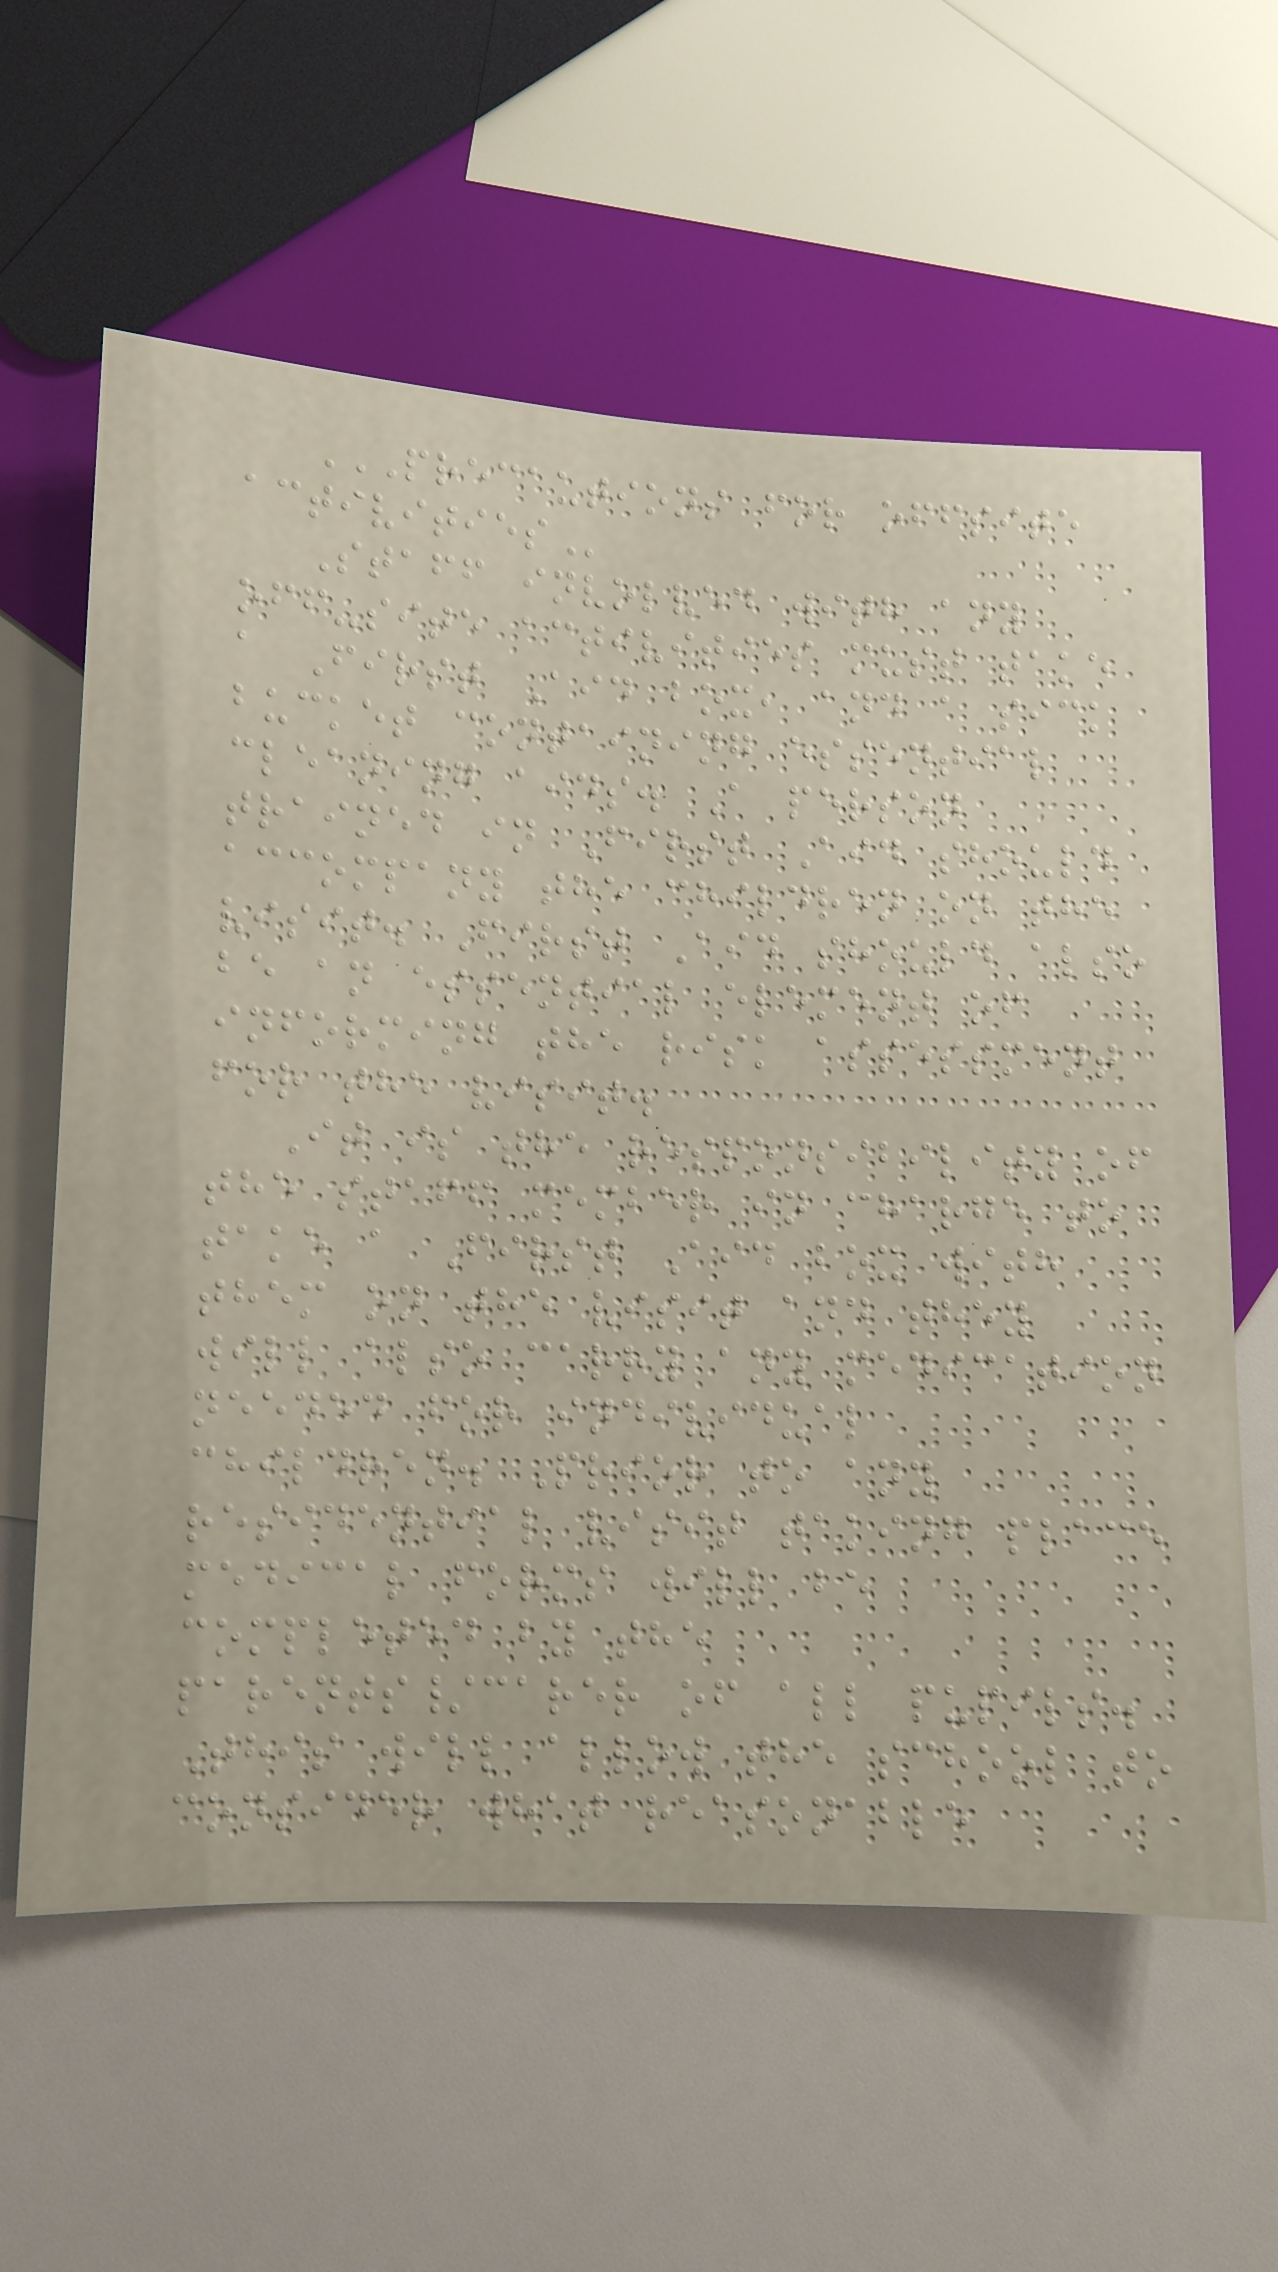PRECAUTIONS FOR OFFSITE
ACTIVITIES
Staff involved with any
off-site activities must take
a First Aid box, and a sick
bucket containing essential
cleaning aids. A person
trained in First Aid should
accompany the children on the
visit. First Aid should also
be an essential element of
informing the risk assessment
for the visit.
It is the responsibility of
the staff member in charge to
take a First Aid box with
them on the visit and they
will also carry any medication
needed for individual
children. Prior to any
residential visit taking place
medical forms will be
completed by the
parents/carer of all pupils.
This will allow the school to
consider what reasonable
